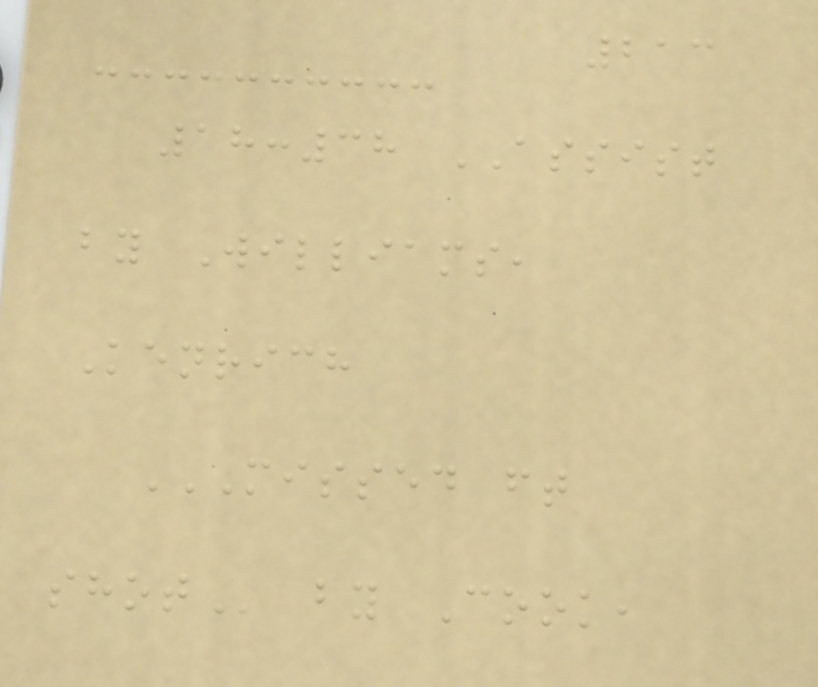213
18:38 ASSIST
by Williams,
Kenrich
MISSED FT
SHOT by Cook,
